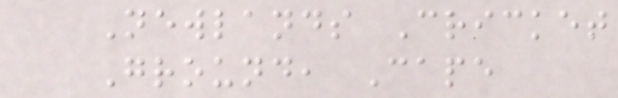Newlands Cricket
Ground, Cape
